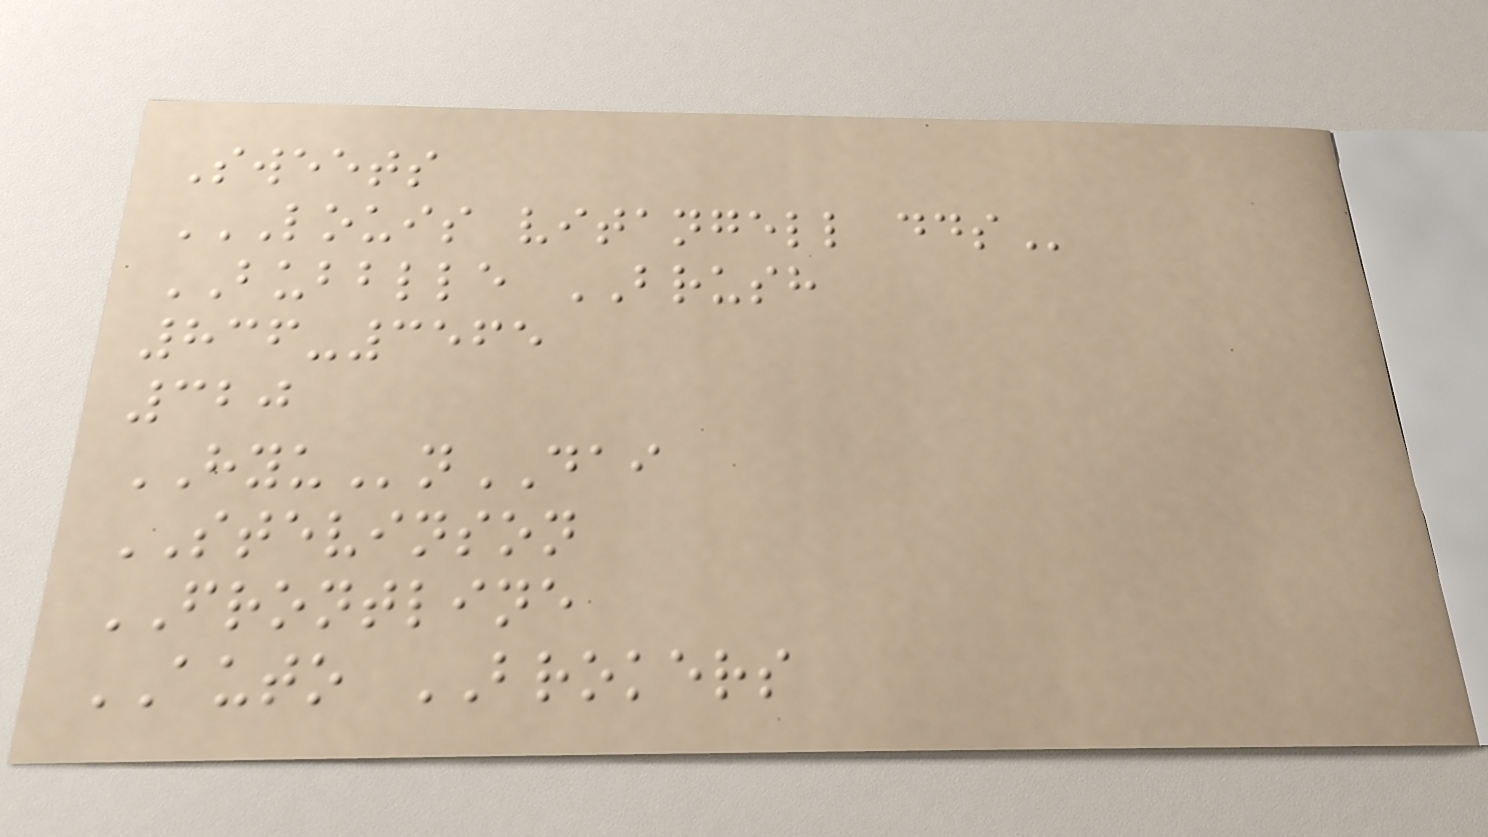Sweets
LOUIS VITANGELL DDS
BUBBLLE BRUSH
836-3565
320
HYUnDAI
STEVINSON
FRONTLINE
AUTO BROKERS
